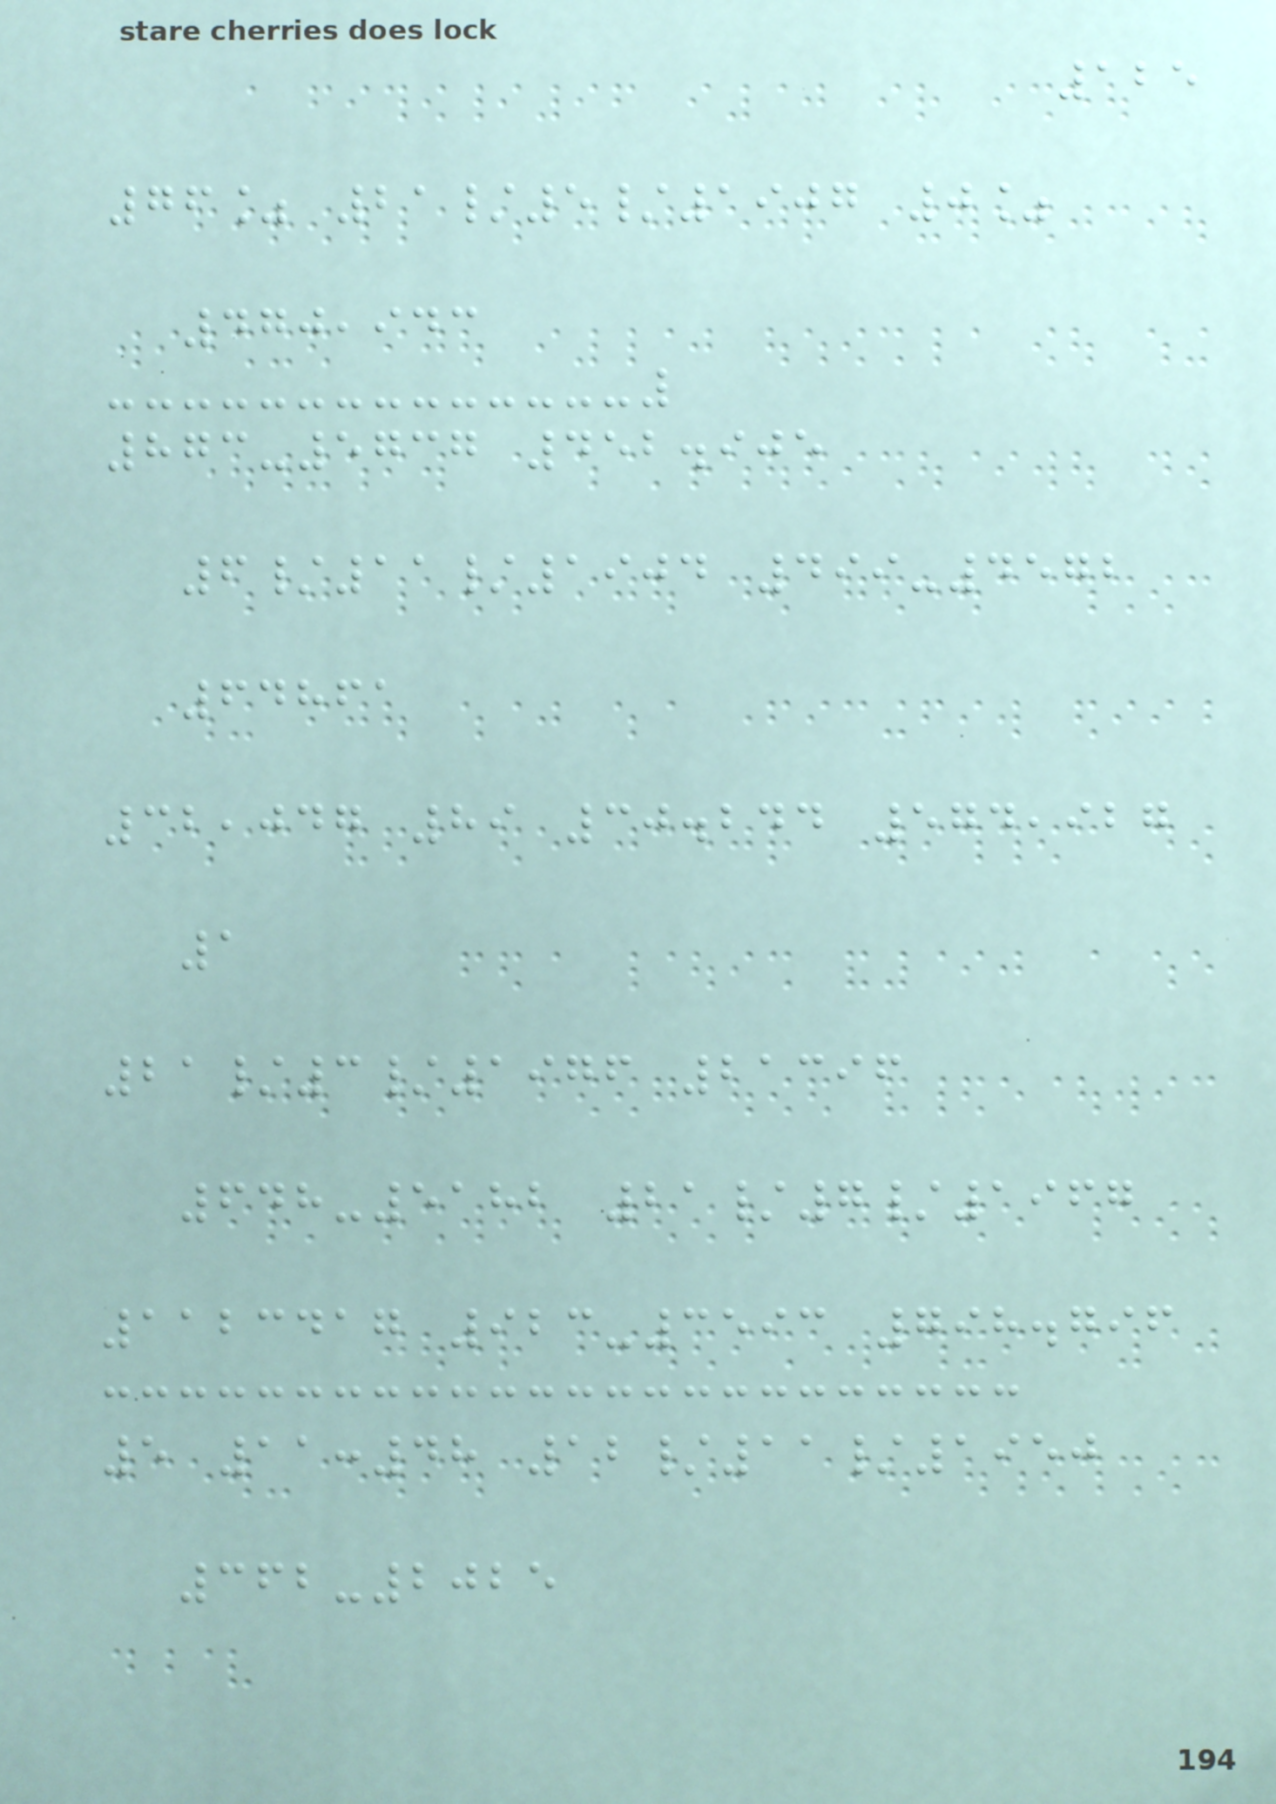125
76% 21/5/1907 0%
470,943
873-5737 452.905
6/11/1904 499-4572
64861
32,047 89 30.244 574,927
1
21/3/1976 21396
648-5182 21/7/1967
1123417 923-3593 798.796
5 11:48 12/11/1950
362-2025
